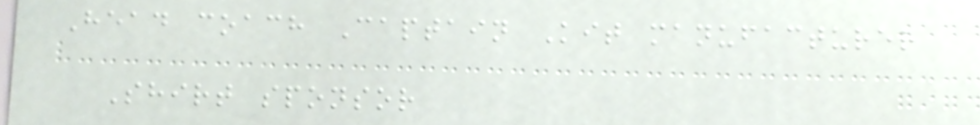Head coach Captain Kit manufacturer
Shirt sponsor
